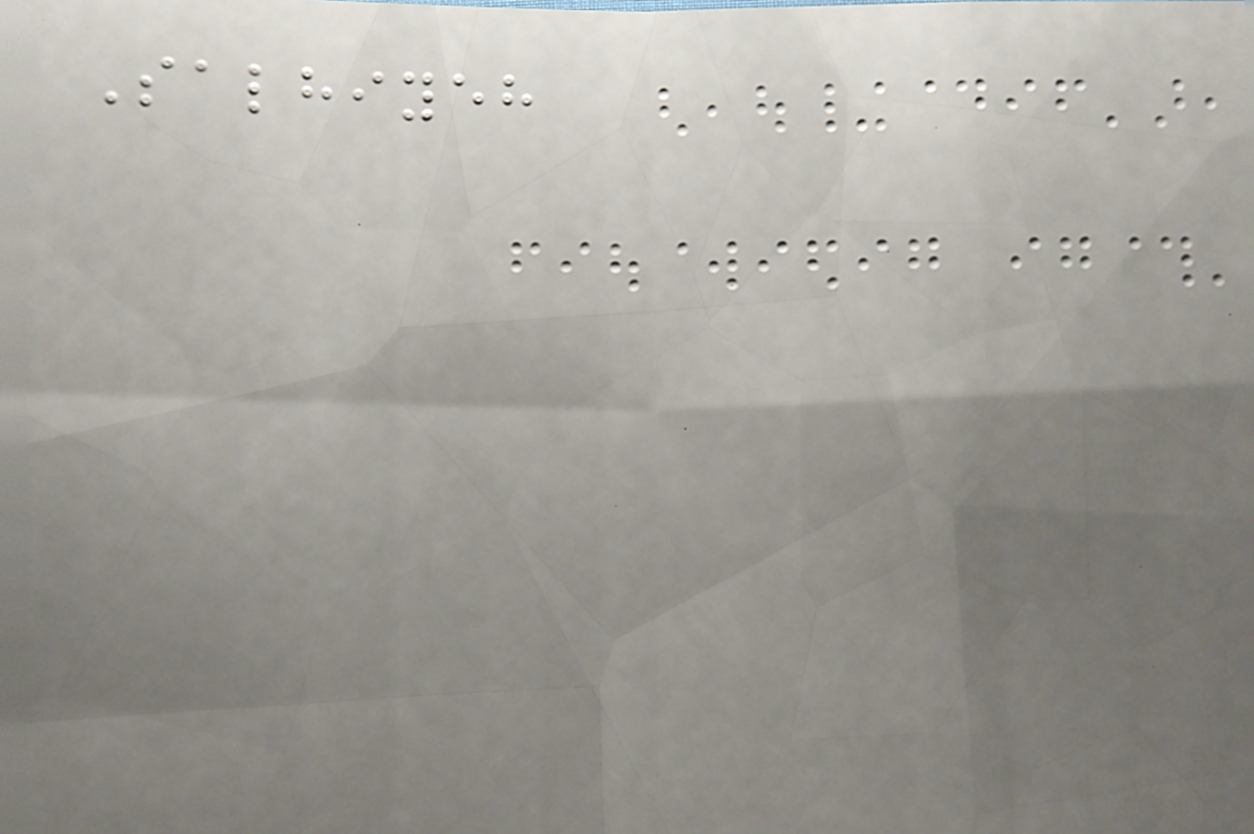Salhiyeh
